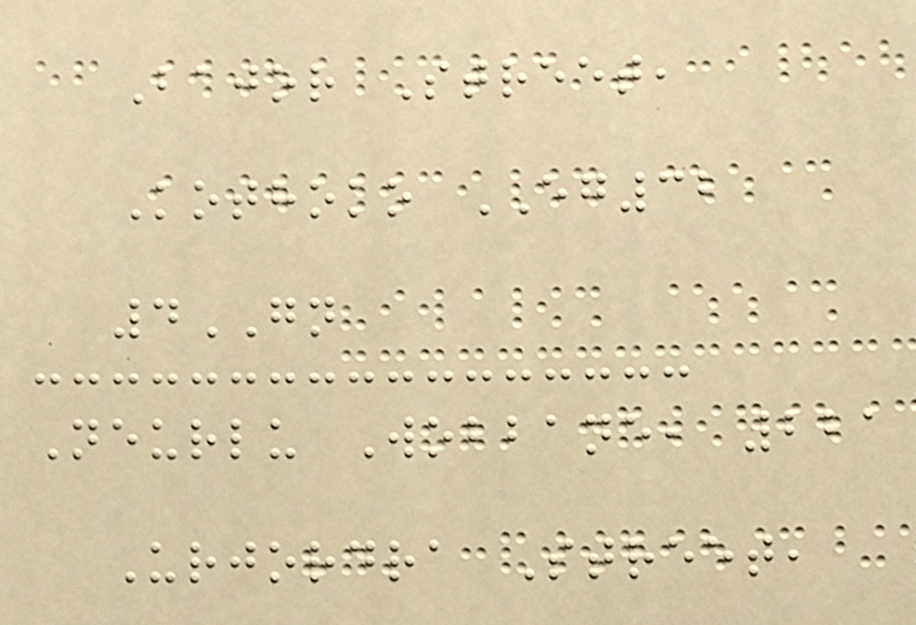Bajor Street,
Kothoko EG32
4GN
Neurlu Wobbane, 221
Urjordra Street,
